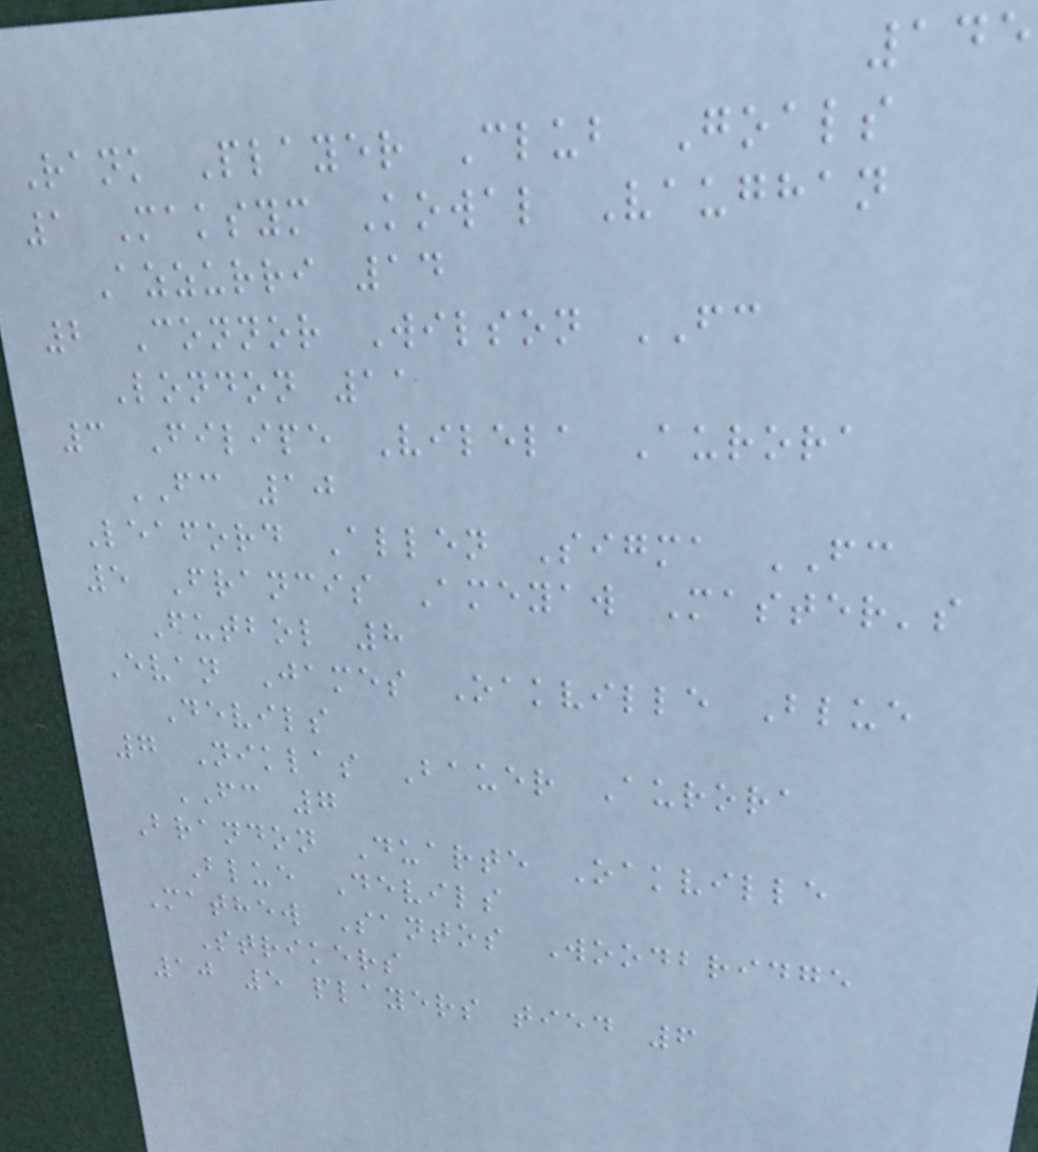145
Rank Player Club Goals
1 Maksym Kowal Vaughan
Azzurri 14
2 Connor Wilson FC
London 11
3 Filipe Vilela Aurora
FC 10
Leaford Allen Sigma FC
5 Francis Ameyaw Master's
Futbol 8
Evan James Oakville Blue
Devils
7 Niklas Bauer Aurora
FC 7
Brandon Duarte Oakville
Blue Devils
Mathew Santos Woodbridge
Strikers
10 5 players tied 6
